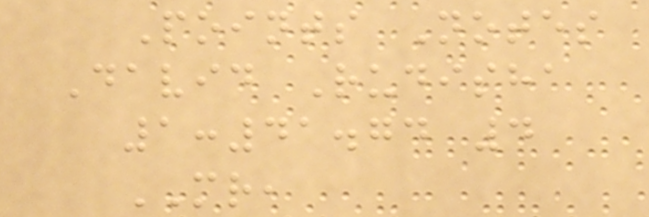Points Notes
David Rudisha
1:41.74 4
MR,
